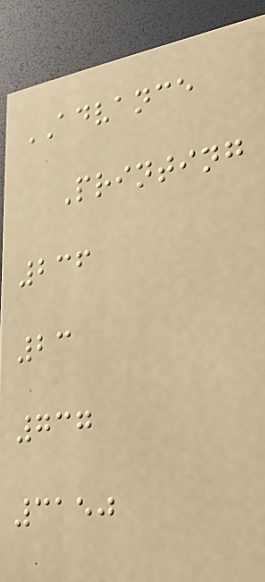ADVANCE
Printing
236
23
737
3150
